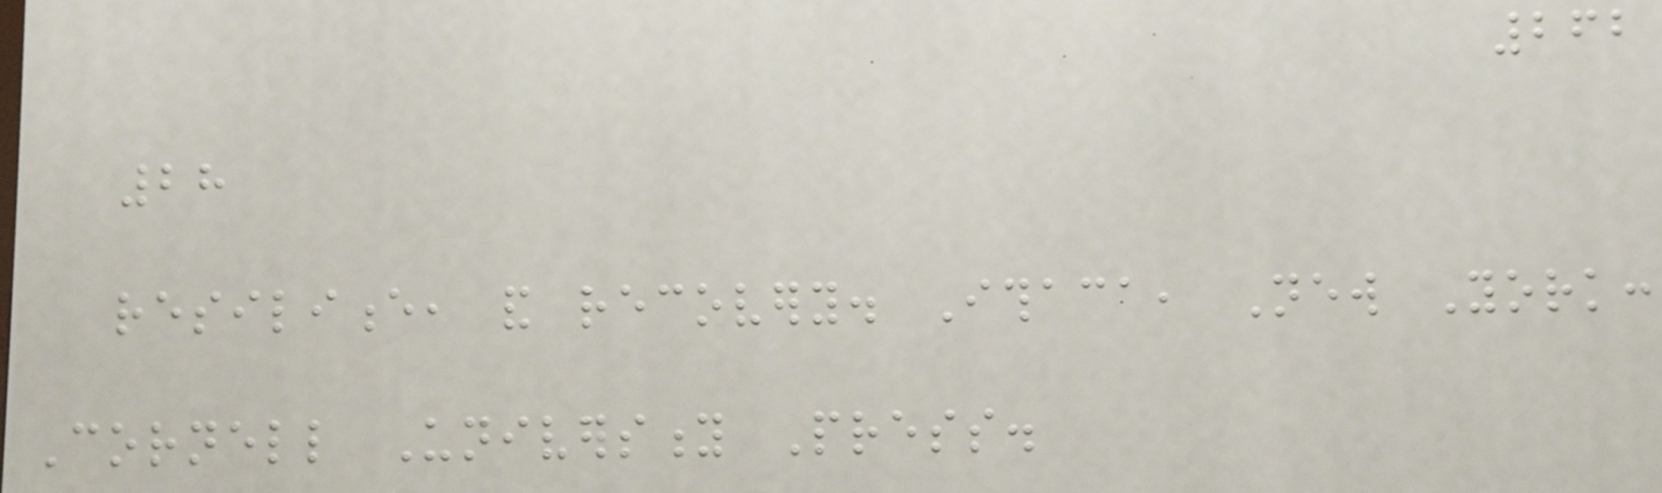262
28
resilience, and recovery. Ithaca, New York:
Cornell University Press.
